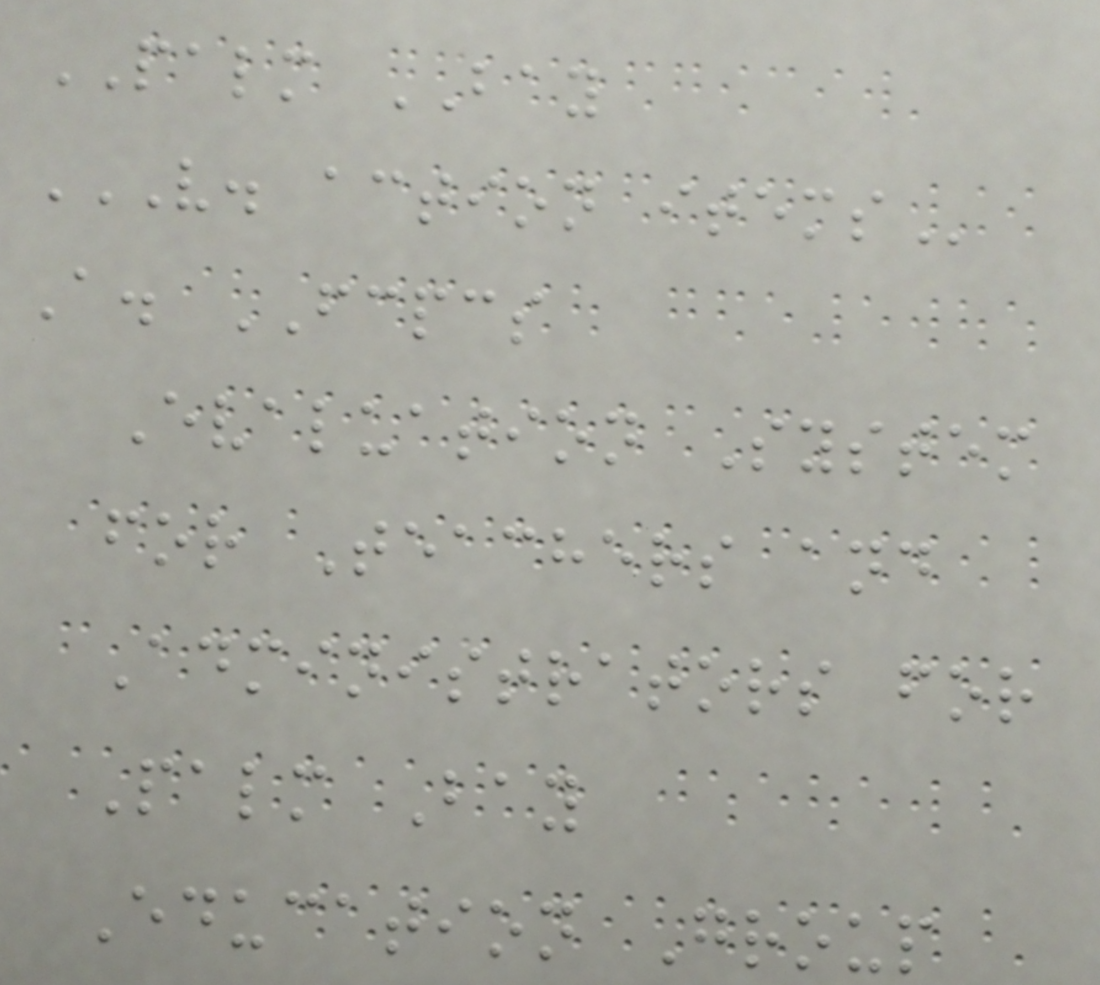PALM BAY
V. ACTION ITEMS
A. FCPCS
Evaluation System
for Teachers and
Administrators for
Palm Bay
Education Group
